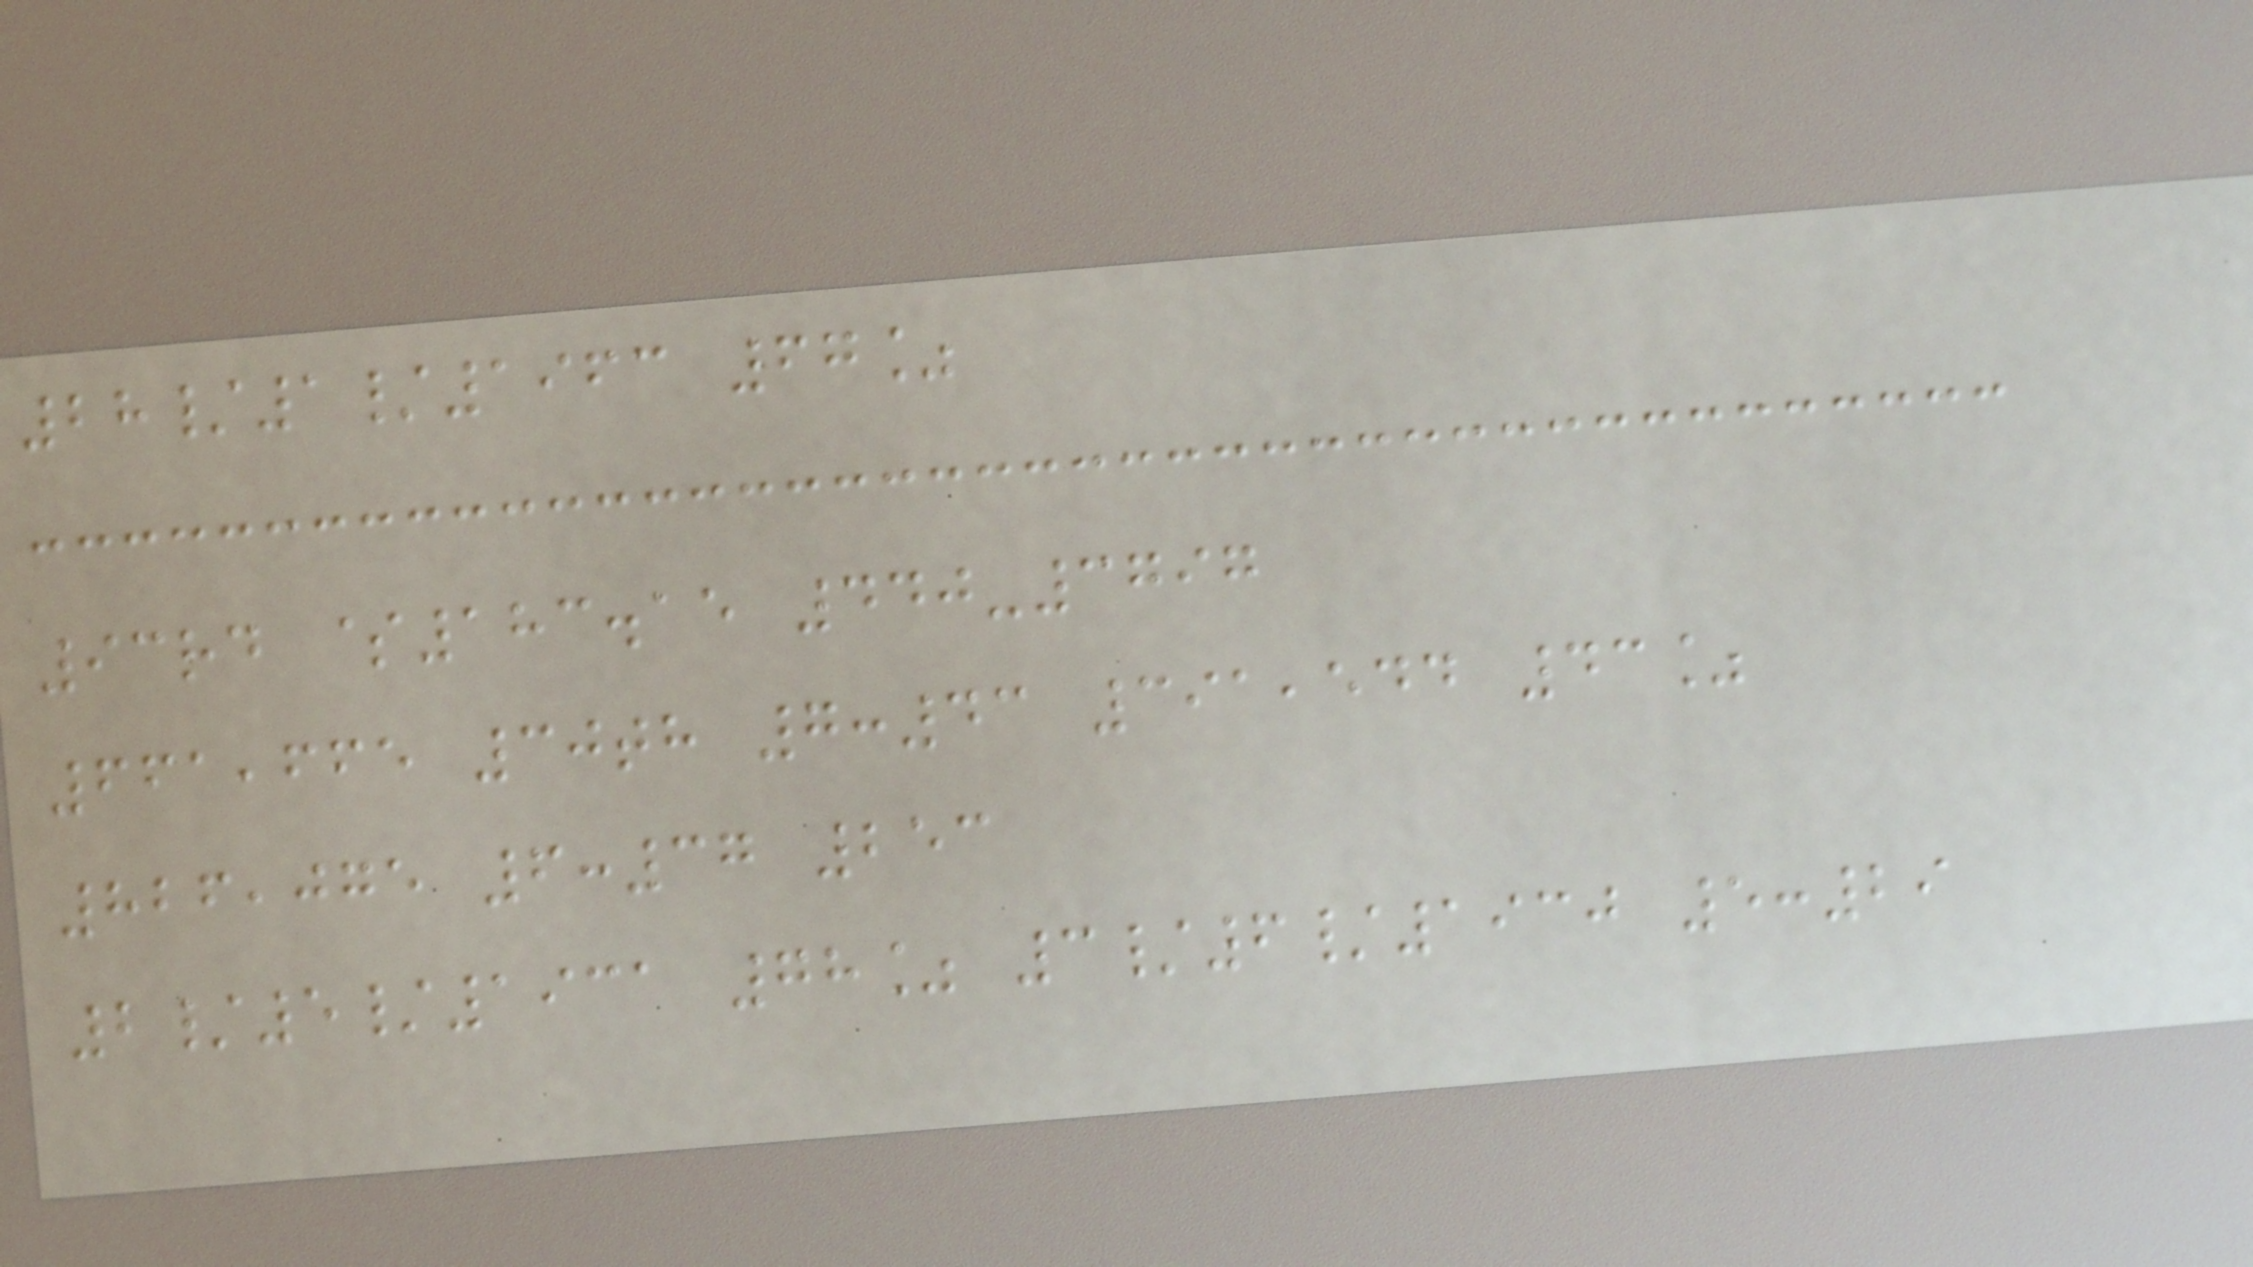28/1/1963 67%
93rd $183.15 440-3797
661,665 30th 7:43 391,544 43%
826,075 6:37 253
2/5/1931 78% 3/6/1930 5:29
